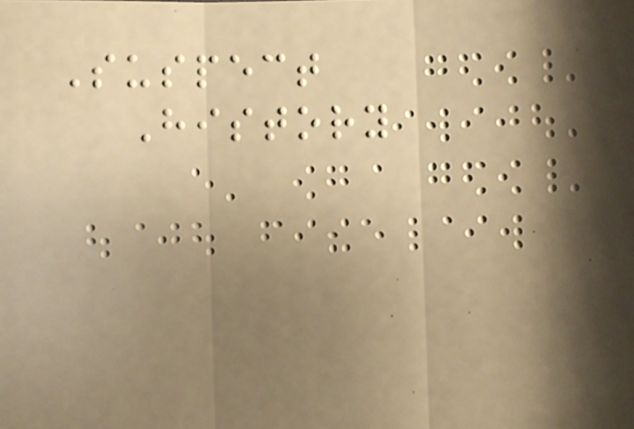Suspect
History
